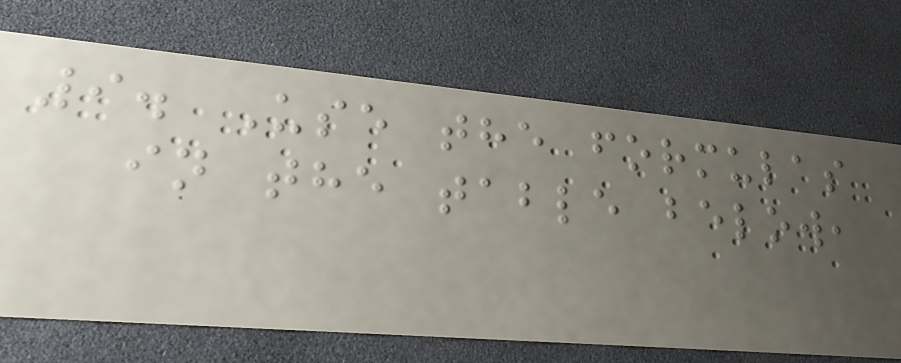9. Use the formulas
in the table below,
